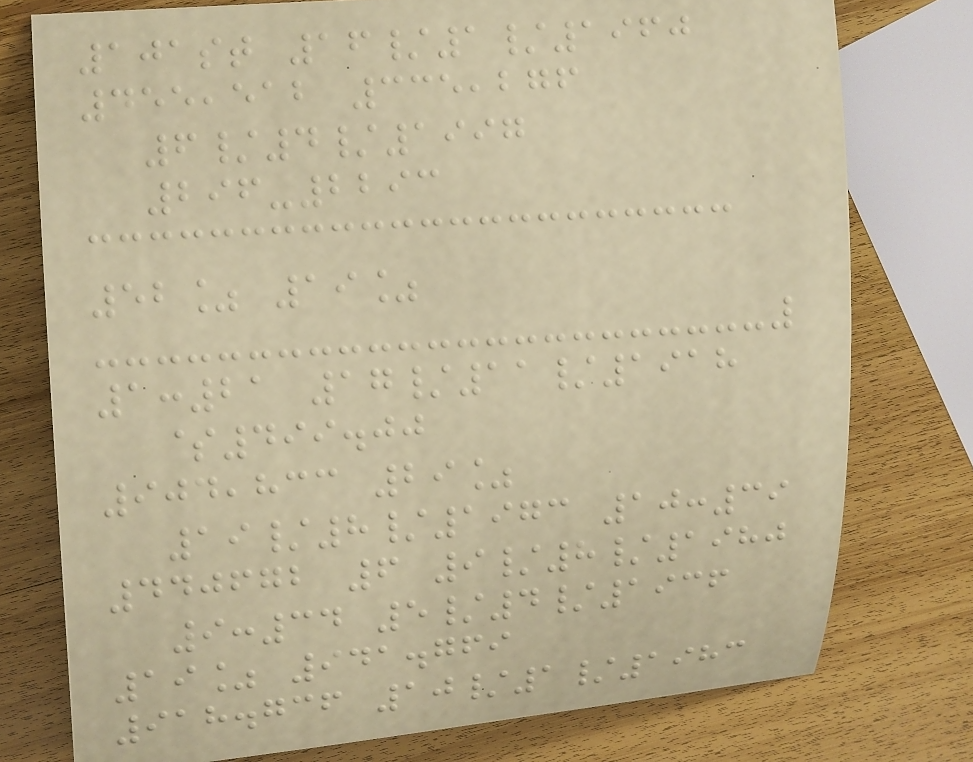101st 16/1/1960
455,512 335,276
6/4/1997
296-2293
52% 19%
1:21 17/11/1918
$499.00
904,833 29%
19/8/1973 10:39
440672 6 9/8/1980
9:34 5/4/1936
19% 941.769
918.736 10/1/1983
